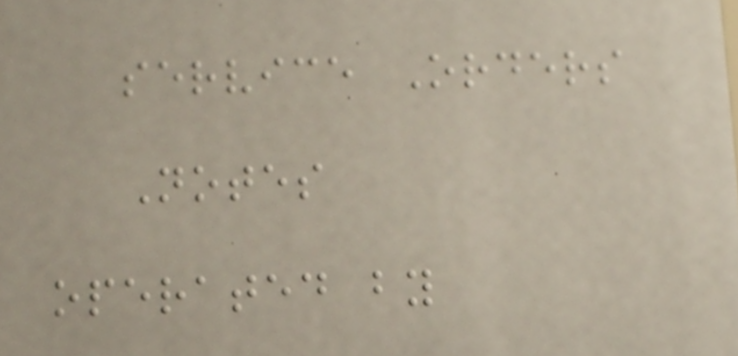service Orders
Notes
operated by
